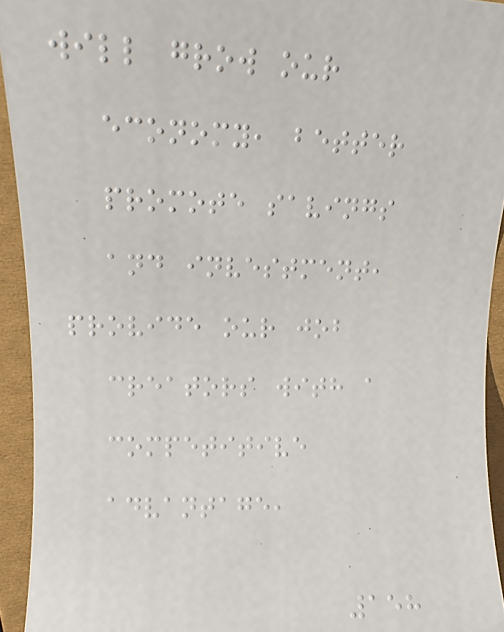will grow our
economy, better
promote savings
and investment,
provide our job
creators with a
competitive
advantage,
158
